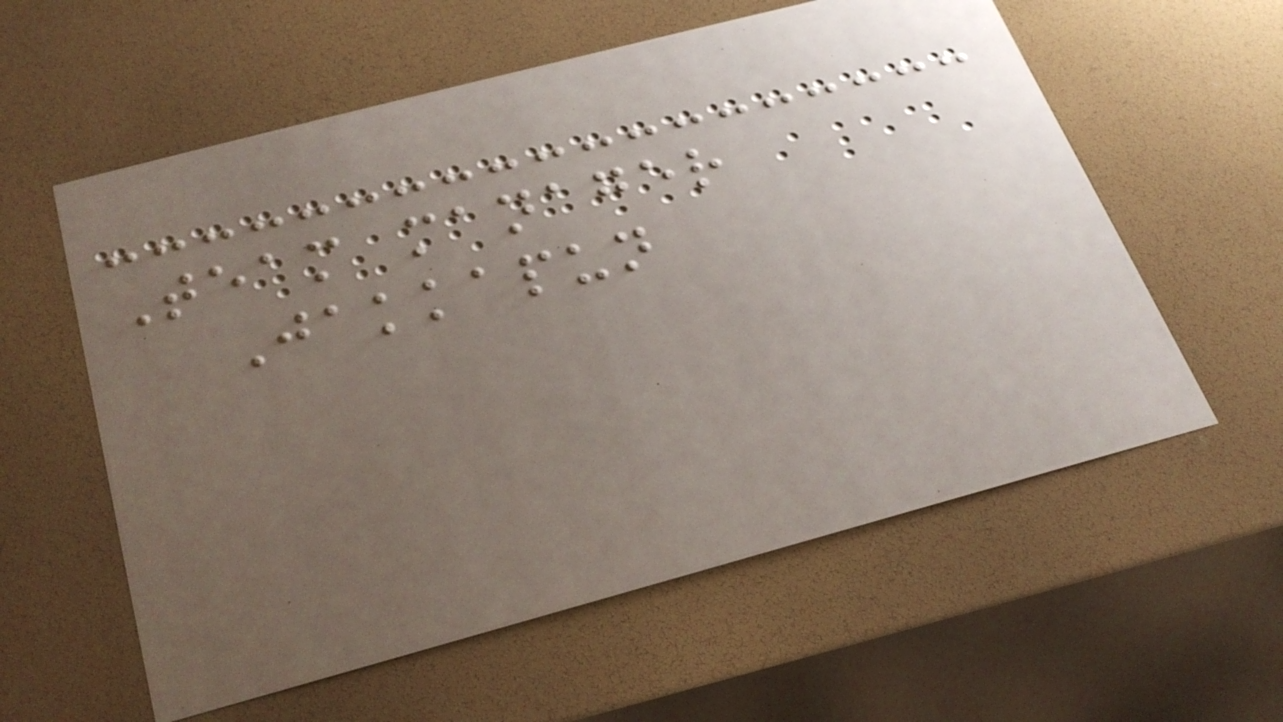Team manager
Jakkapun
